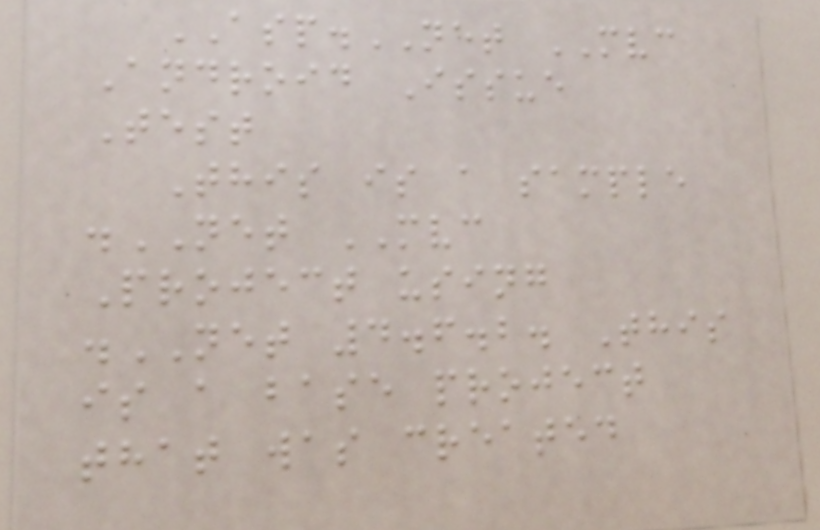ASP.NET MVC
Android Issue
Test
This is a sample
.NET MVC
Project using
.NET 4.6.2. This
is a base project
that was created
